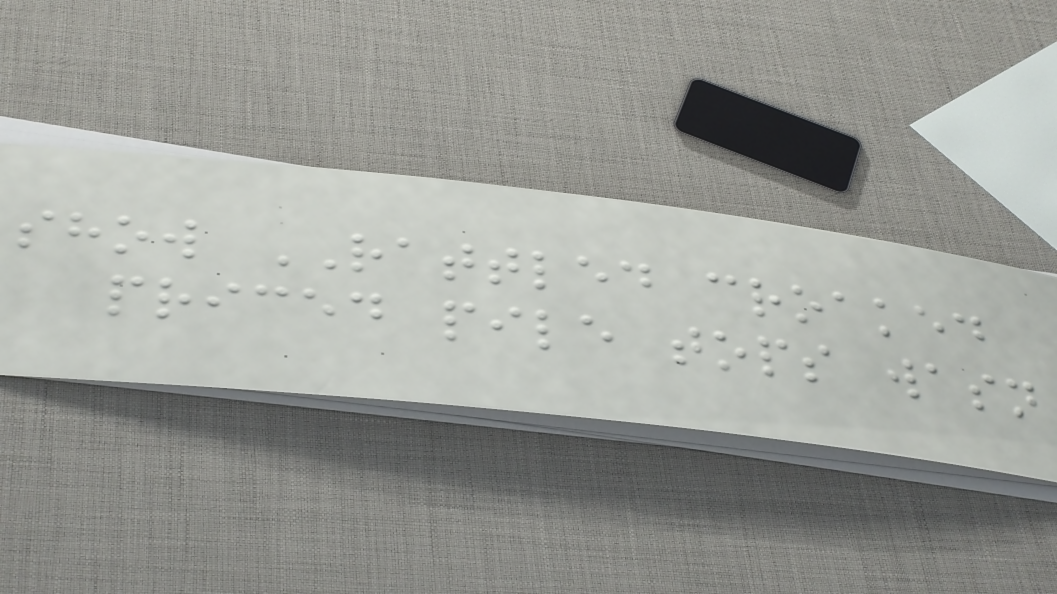show RATTLED croaked
priced pile tops wasn
